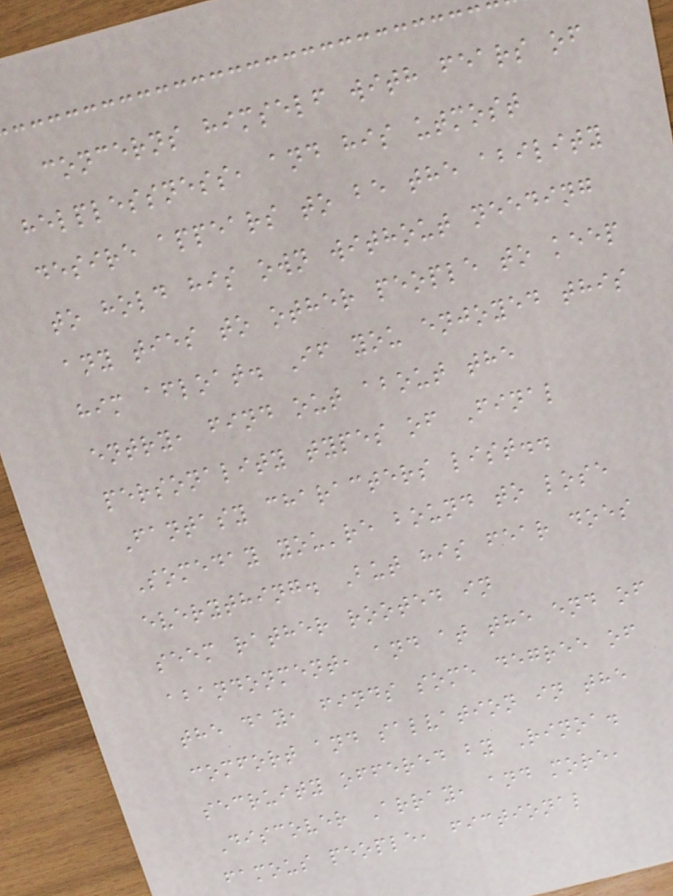concerns himself with fears of
helplessness, and his utmost
desire appears to be the ability
to hold his own without needing
any ties to other people to keep
him afloat. If you enjoyed this
entry, find out about the
personality types of Final
Fantasy characters list..
Someday you're bound to lose
everything. But his fear does
seem rather rooted in
abandonment, and at the end of
the day, finds some degree of
comfort and salvation in the
secruity offered by Rinoa.
Discover Array, and more,
famous people, fictional
